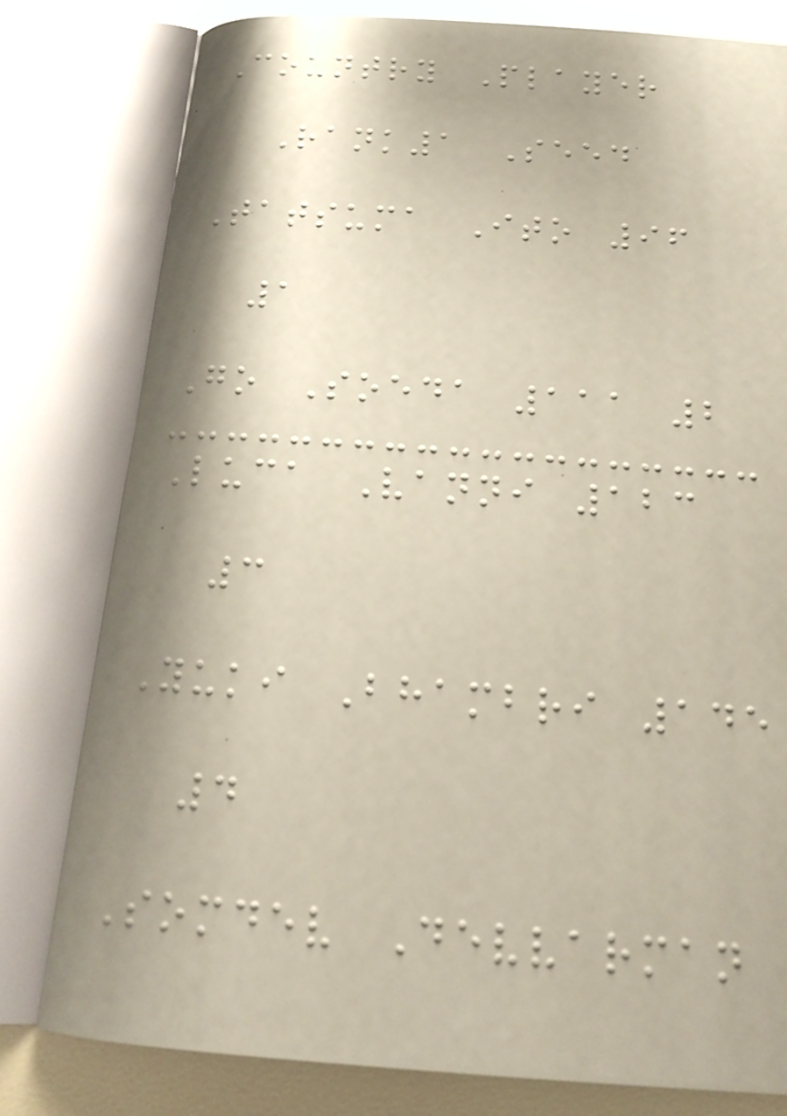Country Player
Rank1 Seed
Tatsuma Ito 96
1
Go Soeda 111 2
Luca Vanni 123
3
Yuki Bhambri 145
4
Somdev Devvarman
